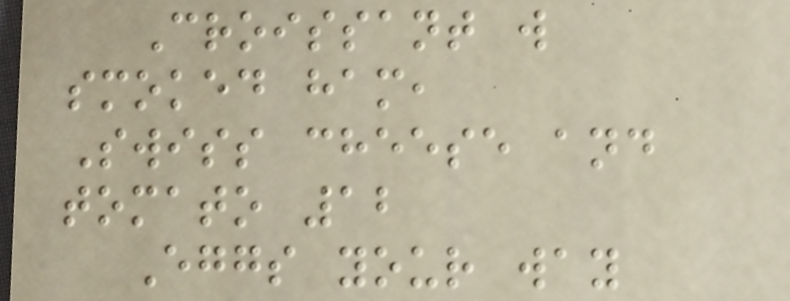Croissant w
smoked ham,
Swiss cheese and
tomato 12
Eggs your way
